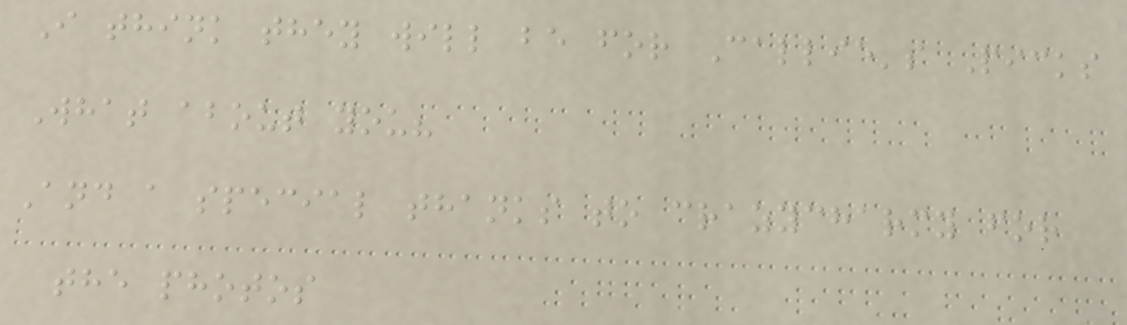I think they will be for Callie's Picks
What about you?
And a special thanks to crazycharmy for
the photos
